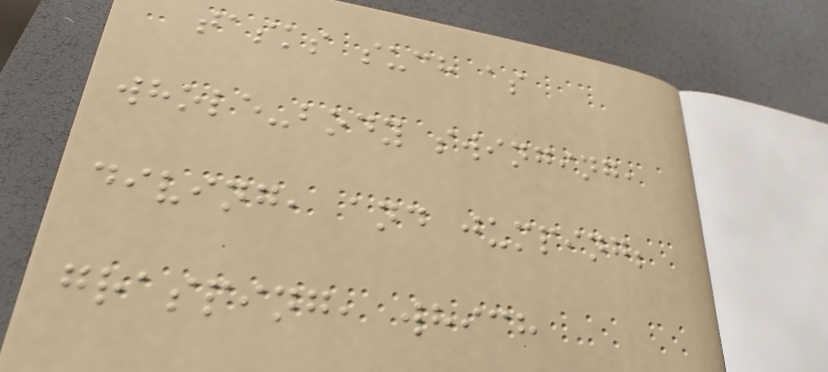tasks such as
whole-body swinging,
diving, and jumping;
grasping, which
